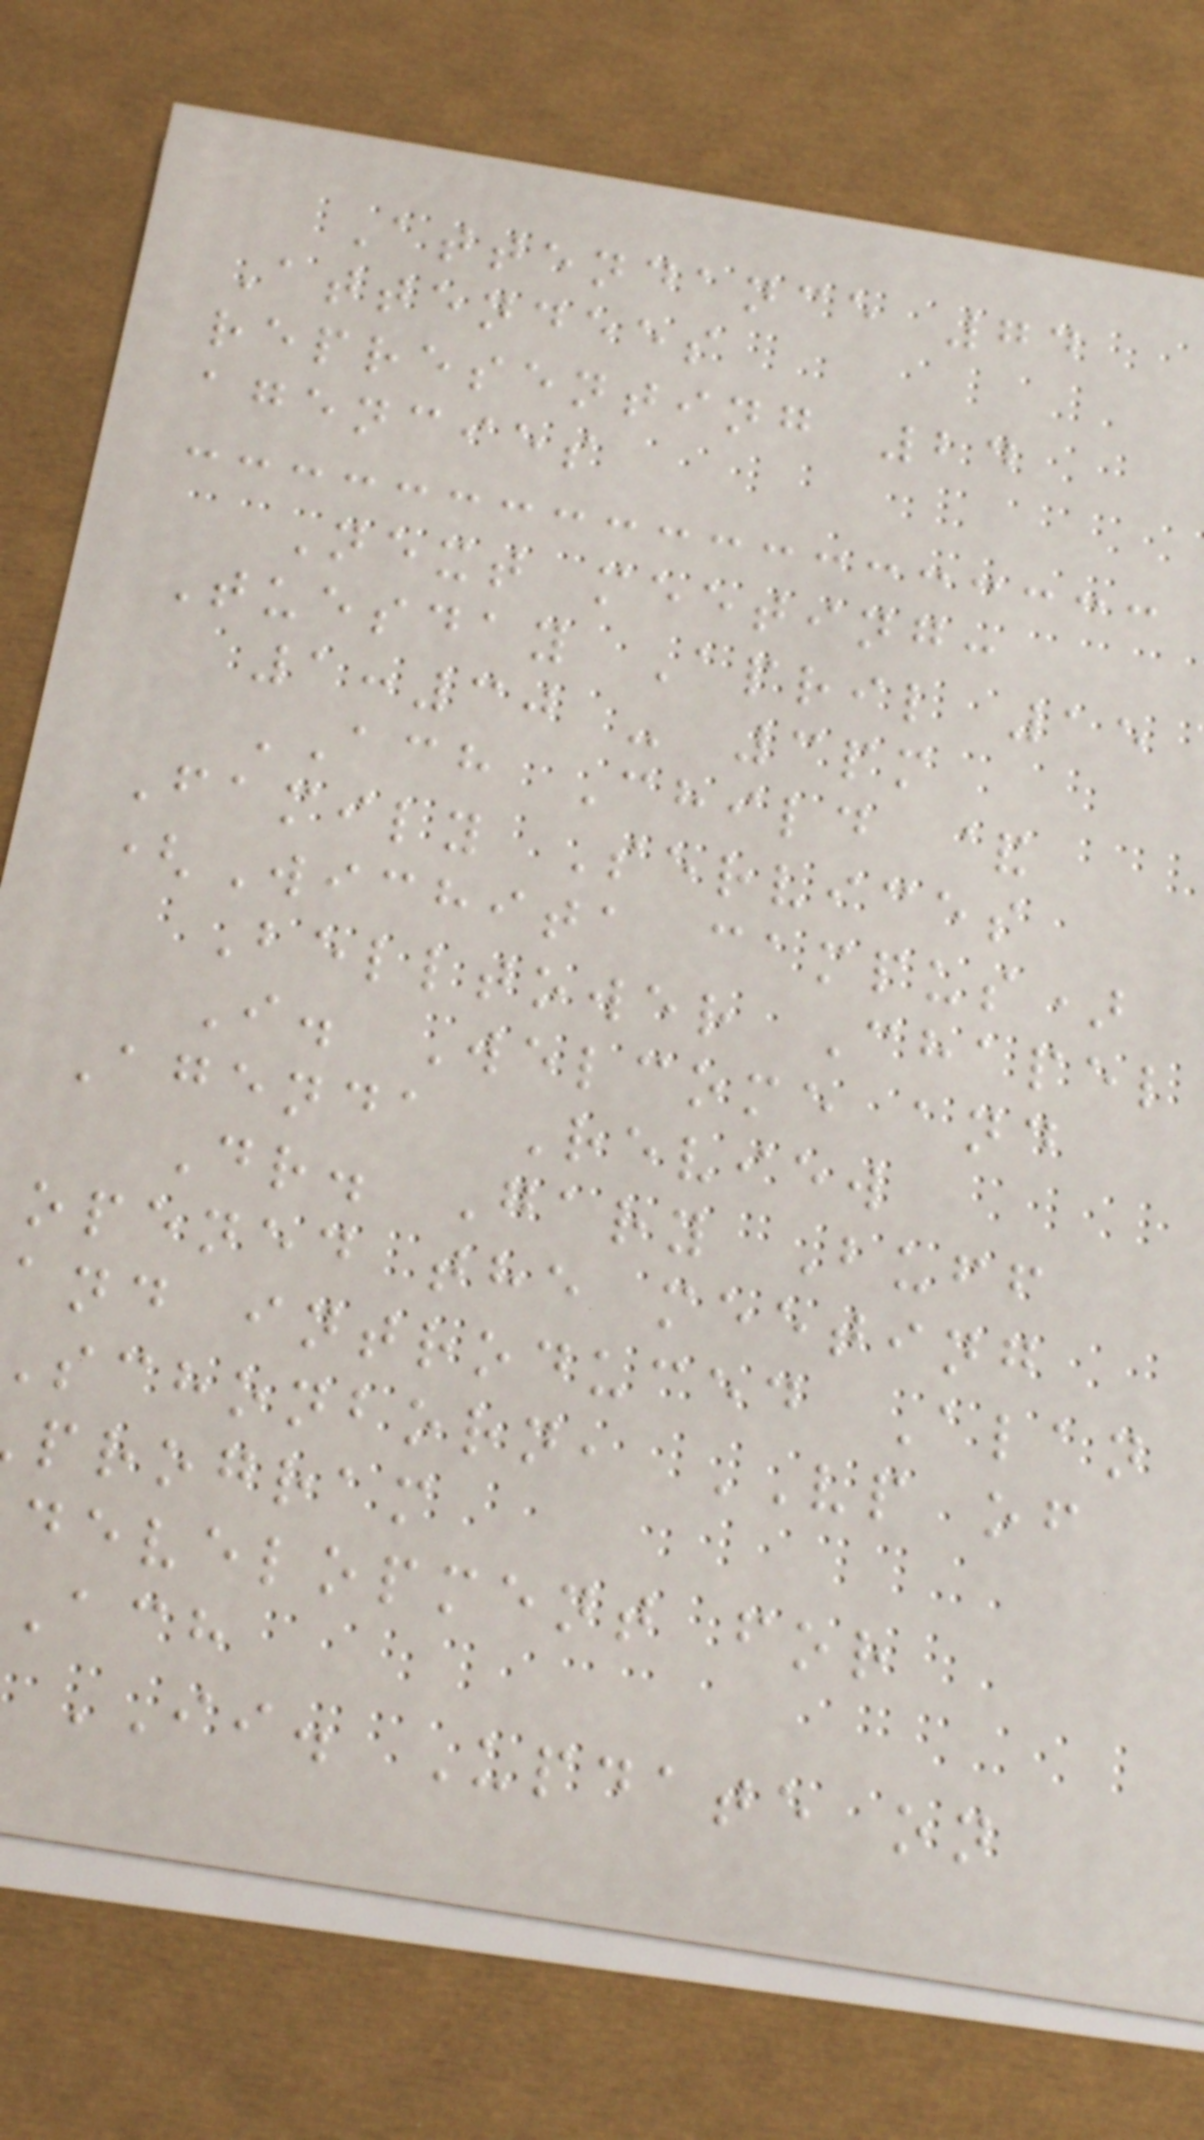Attendance 74
Attendees
representing 24
agencies
Next meeting:
Tuesday April 15
1:30 - 3pm
ACH Child &
Family Services
(Wichita campus)
Belltower Chapel
I. Welcome and
Agenda Review
Dr. Gary Buff
opened the meeting
and introduced Alan
schonborn, VP of
program
development for
II. Update on
